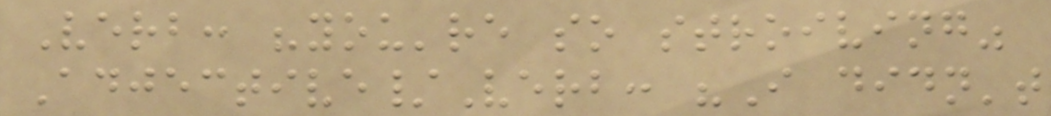Verb: "you're so stroiving"
Adjective/Verb: "I didn't
